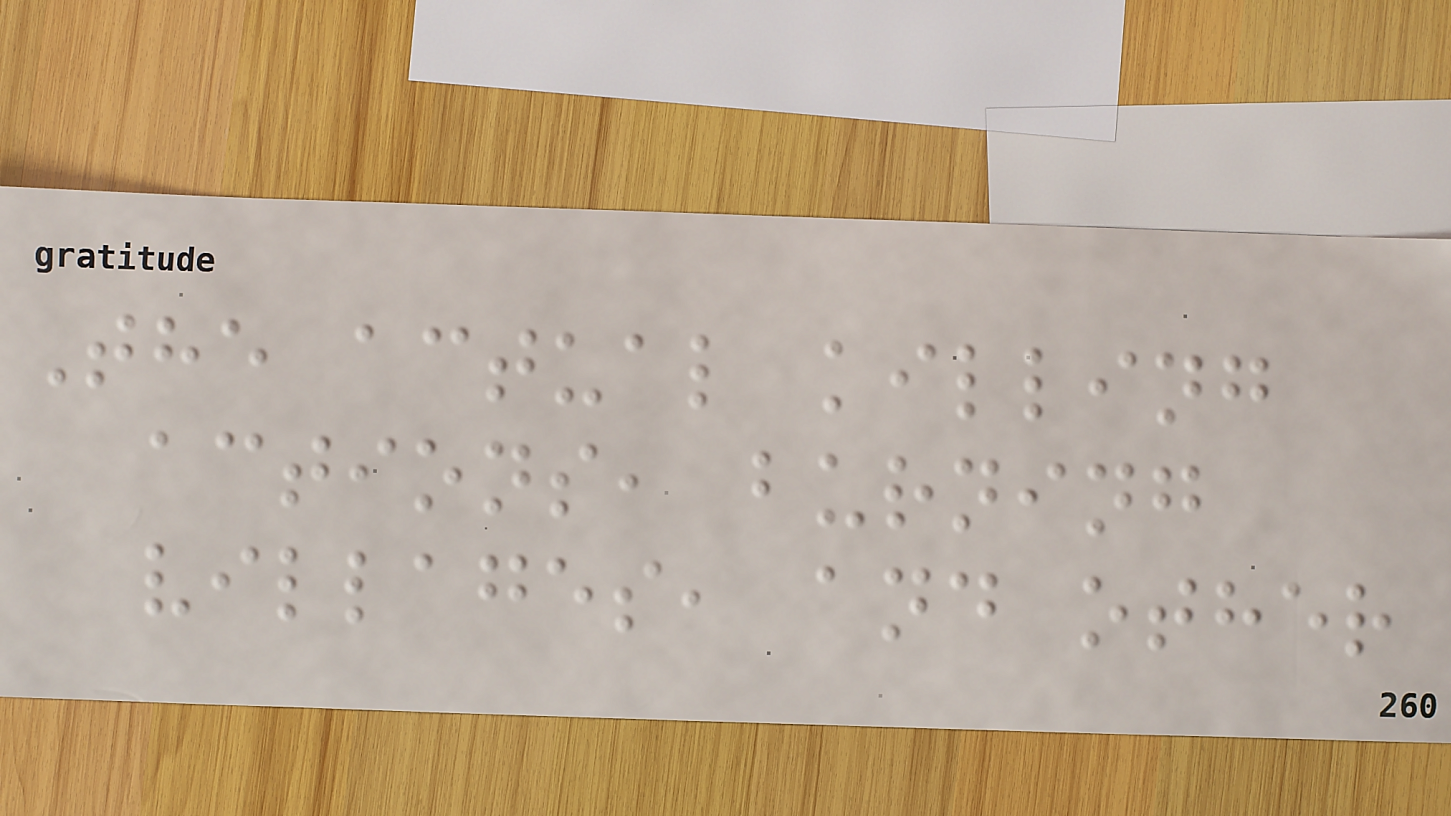The actual killing
actions, burning
villages, and other
